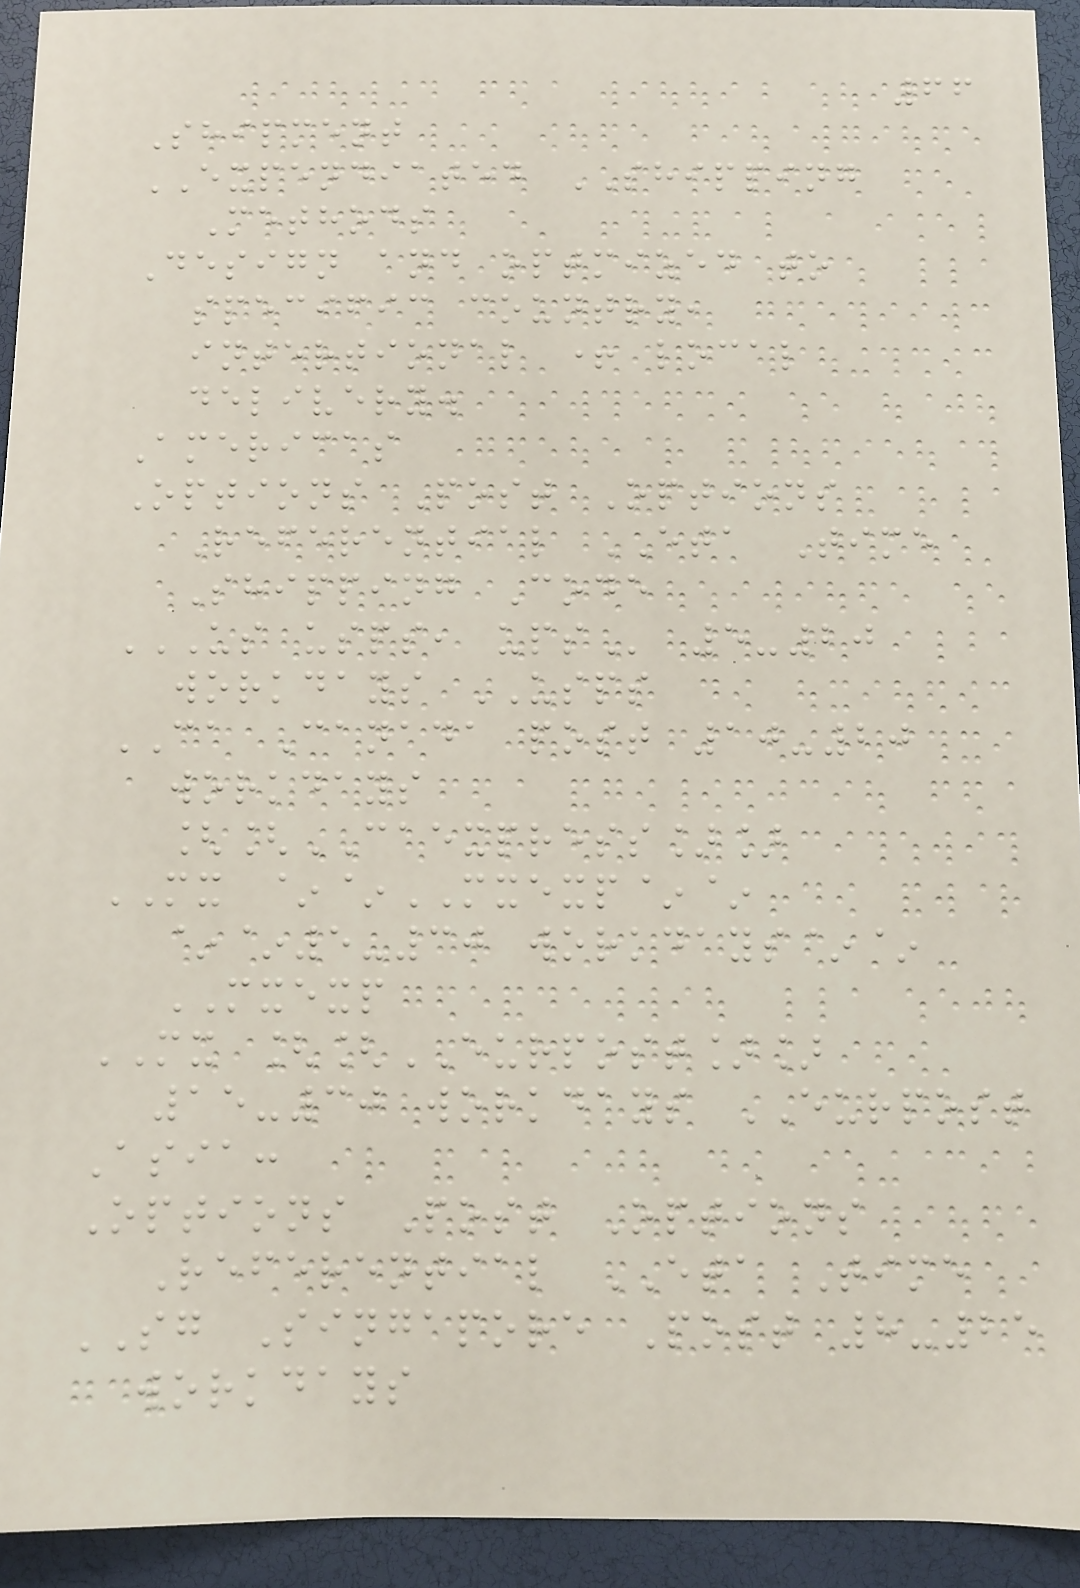66
Shipment
EXPENDIATED SHIPPING
Methods
Design and optmized to
specific country,
intertional + local
delivery.
Americas
Options Post Options
Referential ETA Time
Shipping Code
US USPS, UPS 5-20
workdays USPS
CA Canada post 10-20
workdays
[[CAEXPRESS]]
MX ~~MXEXP~~
~~5-30 workdays~~
MXEXP
MX [[EURPOST]]
15-30 workdays EURPOST
Asia:
Options Post Options
Referential ETA Time
SG Singapore Post 8-25
workdays
